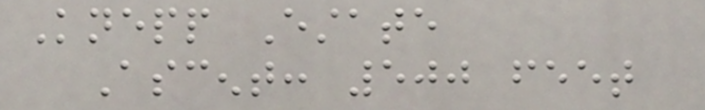Knepp Estate
Ascent: 500 feet
